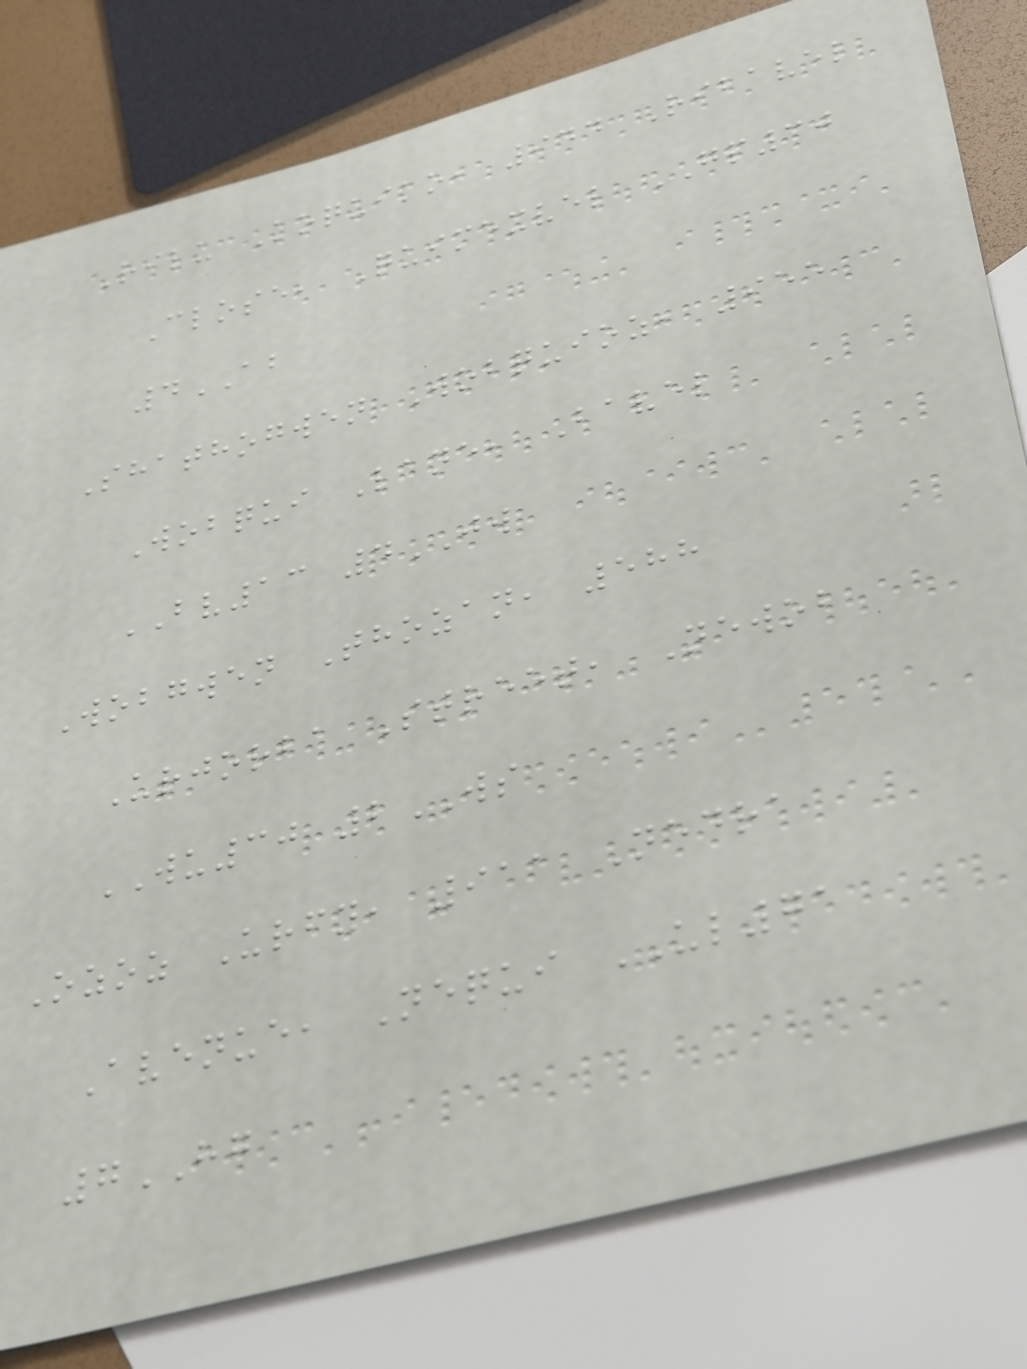Rilu Koquiko, 944 Ribavel
Close, Quimexvel GP30
4AB
Shathogwen Wobquioz, 955
Wobqui Lane, Bavel
BV13 4JW
Wobgwen Thozan, 588
Urjorba Street, Newob
WU30 2WS
Ozoz Urfy, 911 Nedra
Avenue, Nequi UL71
7HG
